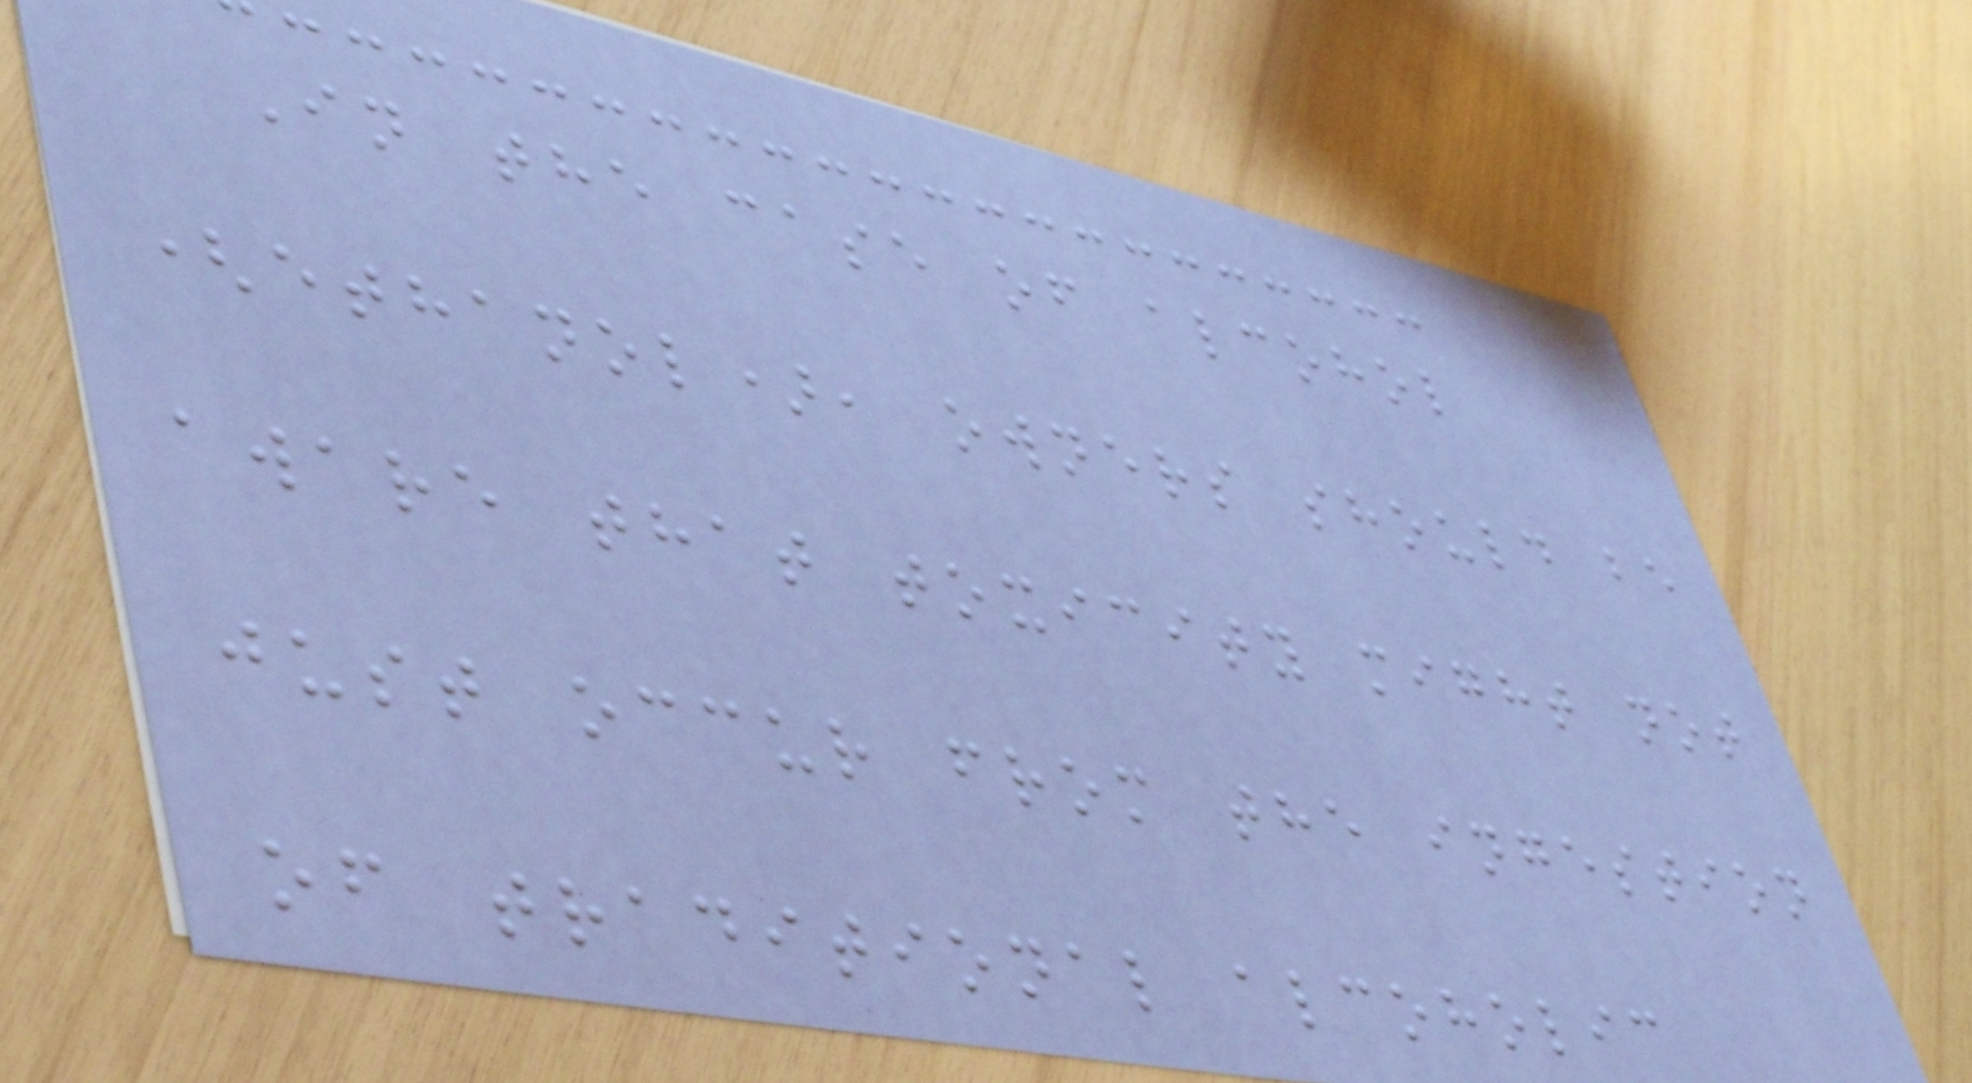In the case of alcohol
(ethanol), owners should be
aware that toxicity might not
just occur from the ingestion
of traditional alcoholic
